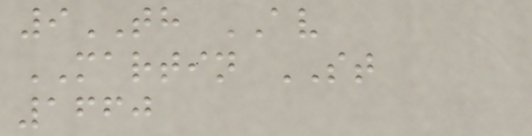9TH AV
MARTIN ST
1660
